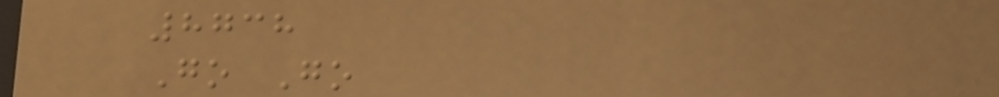8738
Go Go
